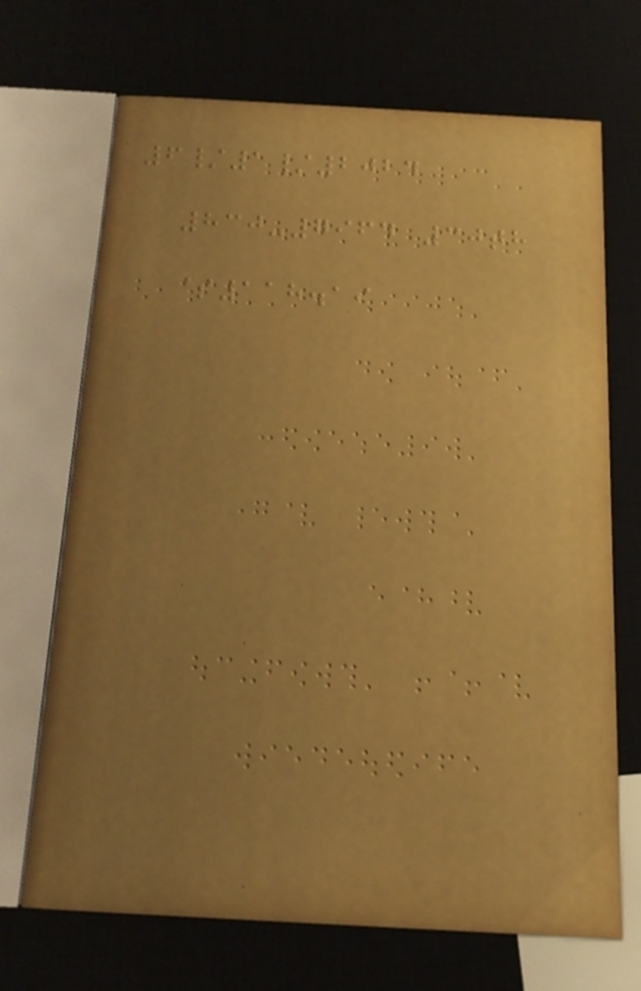6/1/2024
830-7964 30th
$118.19
